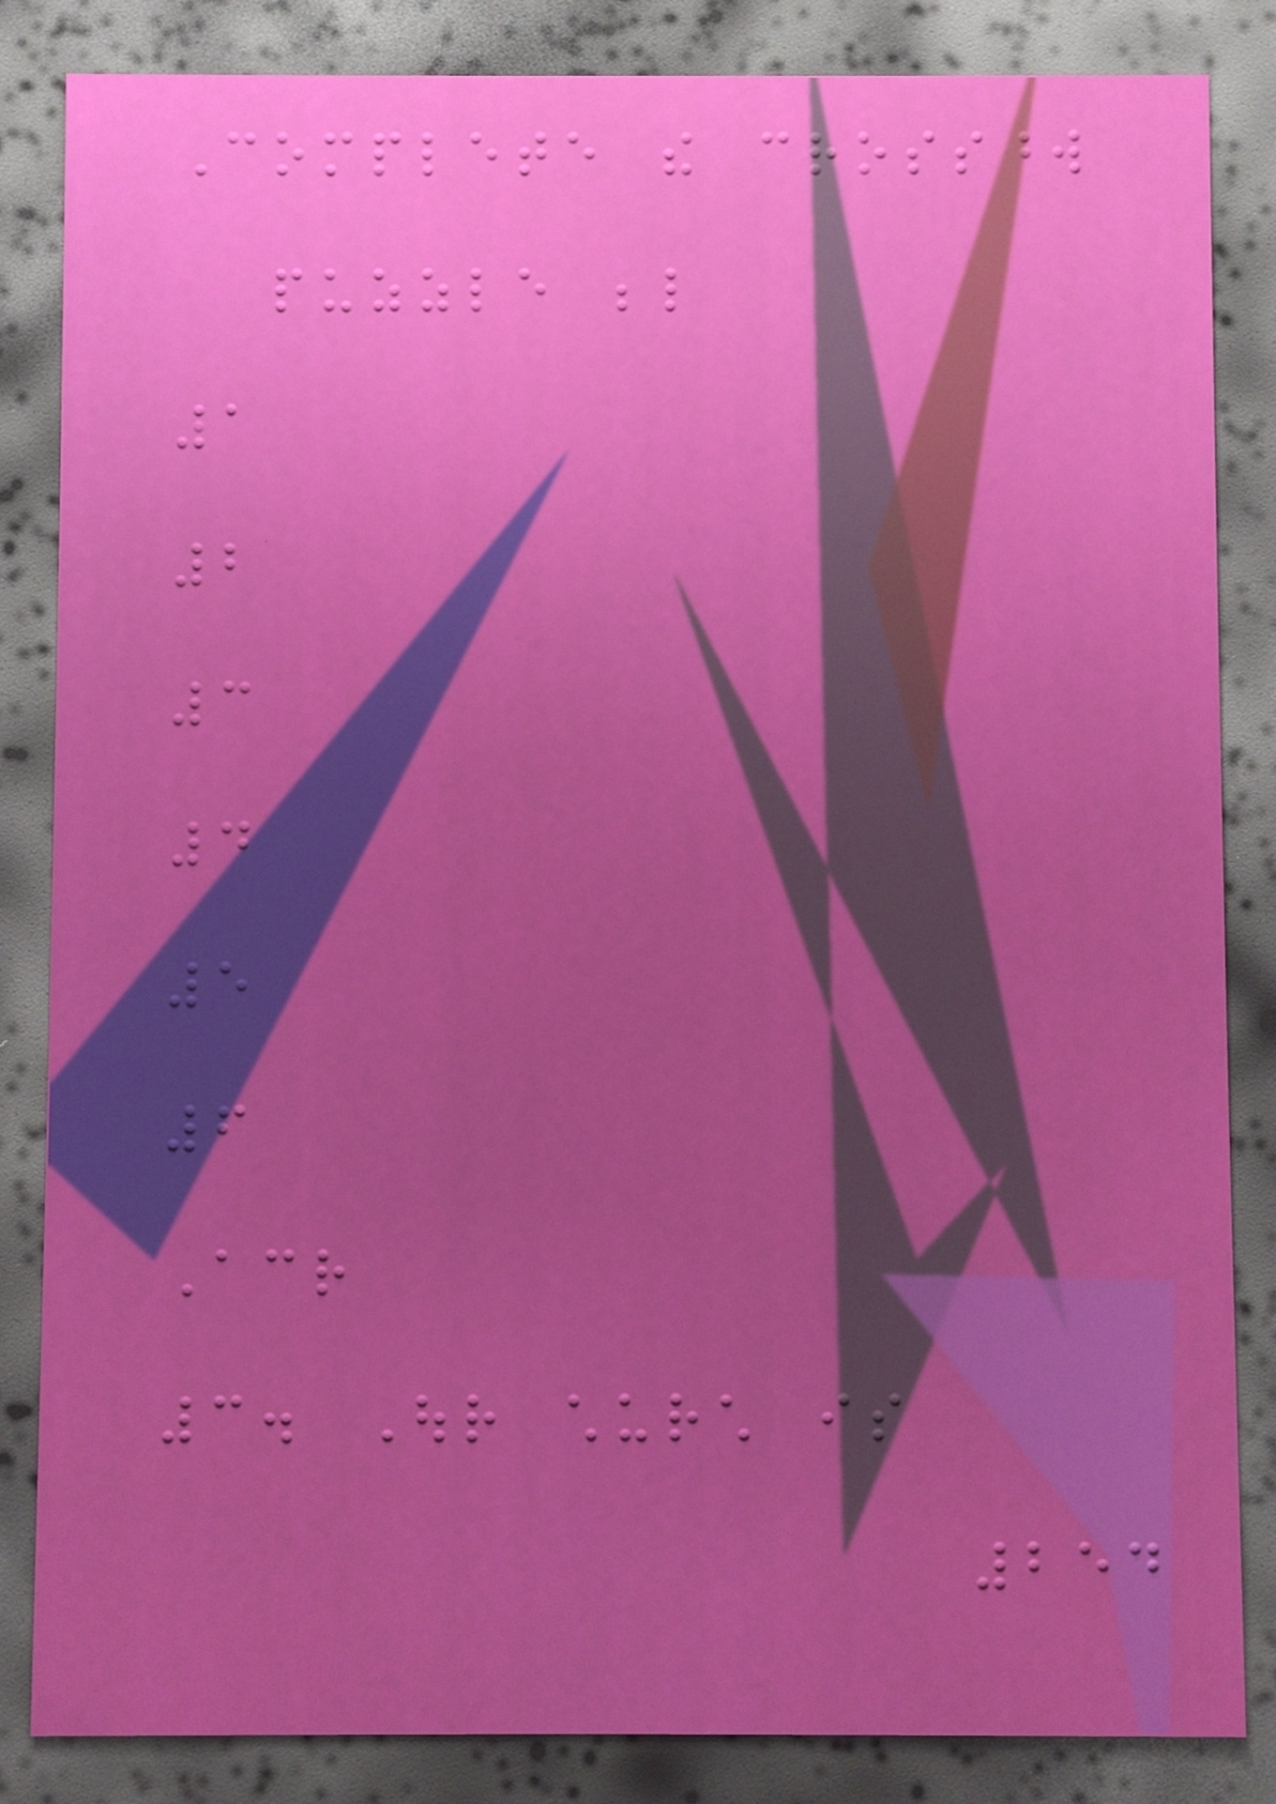Complete the crossword
puzzle below
1
2
3
4
5
6
Across
3. Our church is
254
